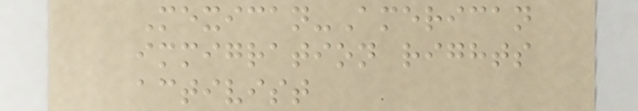Mexican-American
immigration rights
activist
